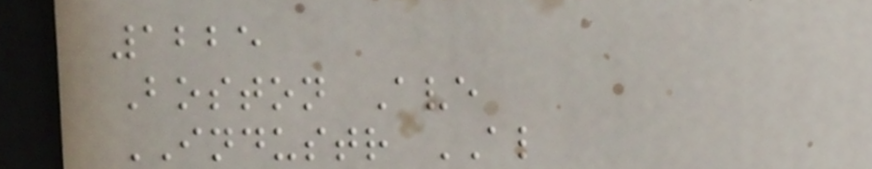1225
Boston Ave
INDUSTR AL
